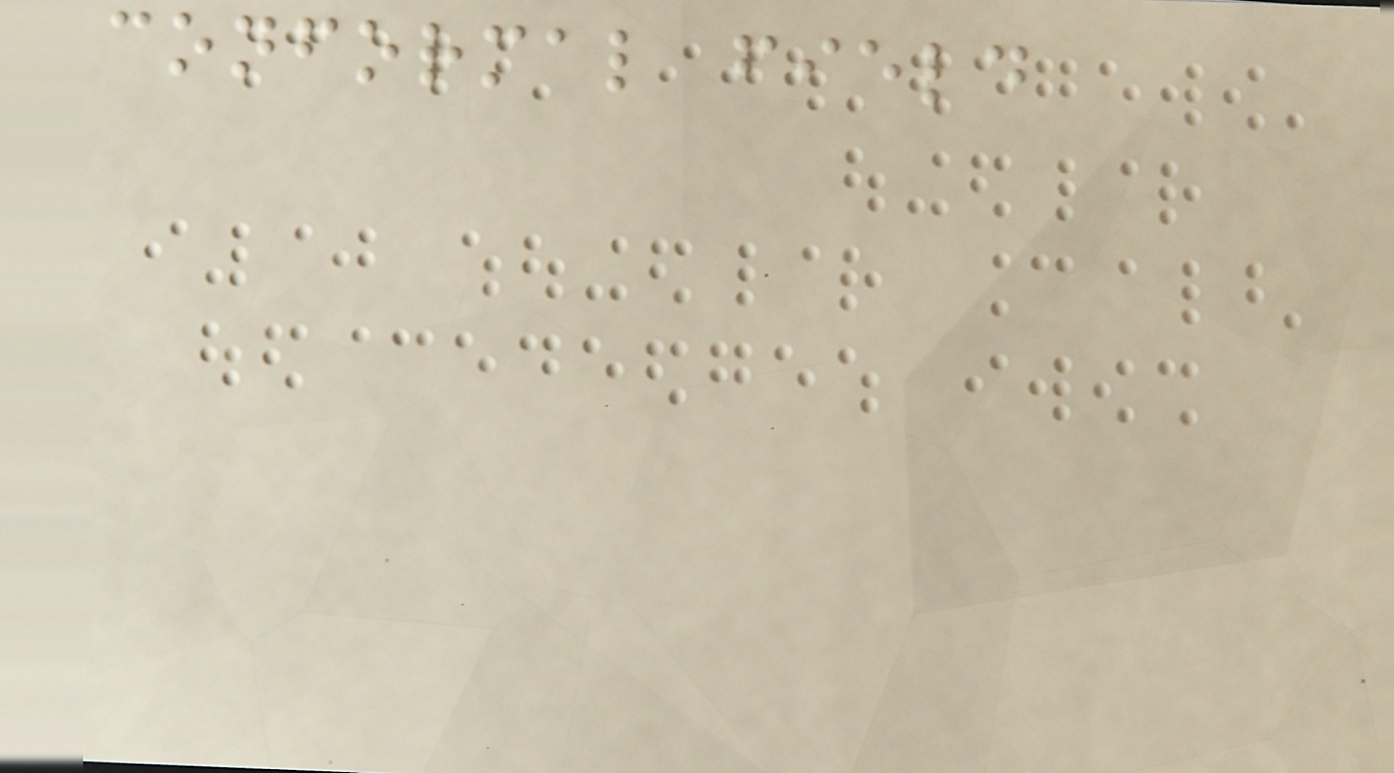conformal field
